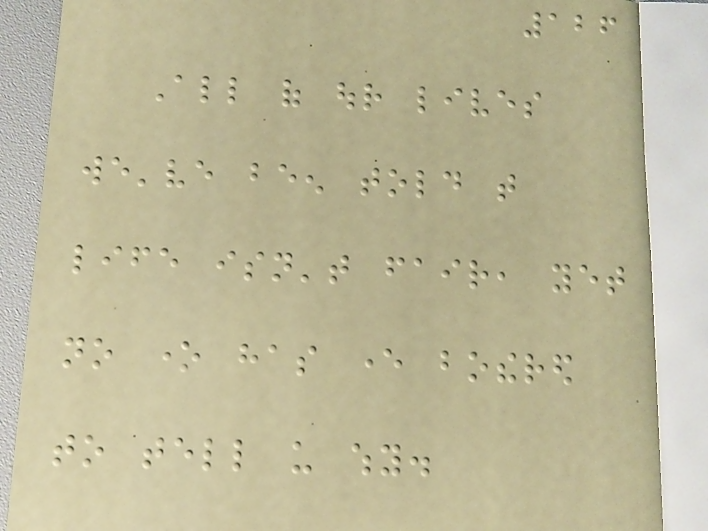126
All of our lives
we've been told that
life isn't fair, yet
no one has ever bothered
to tell us why.
